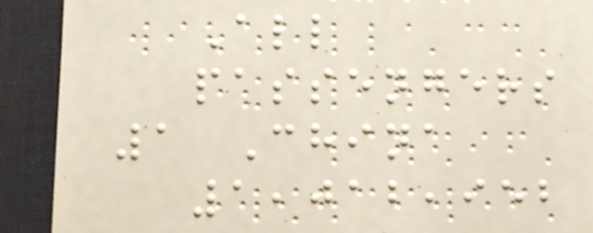All
passengers
1 China
1,012,952
